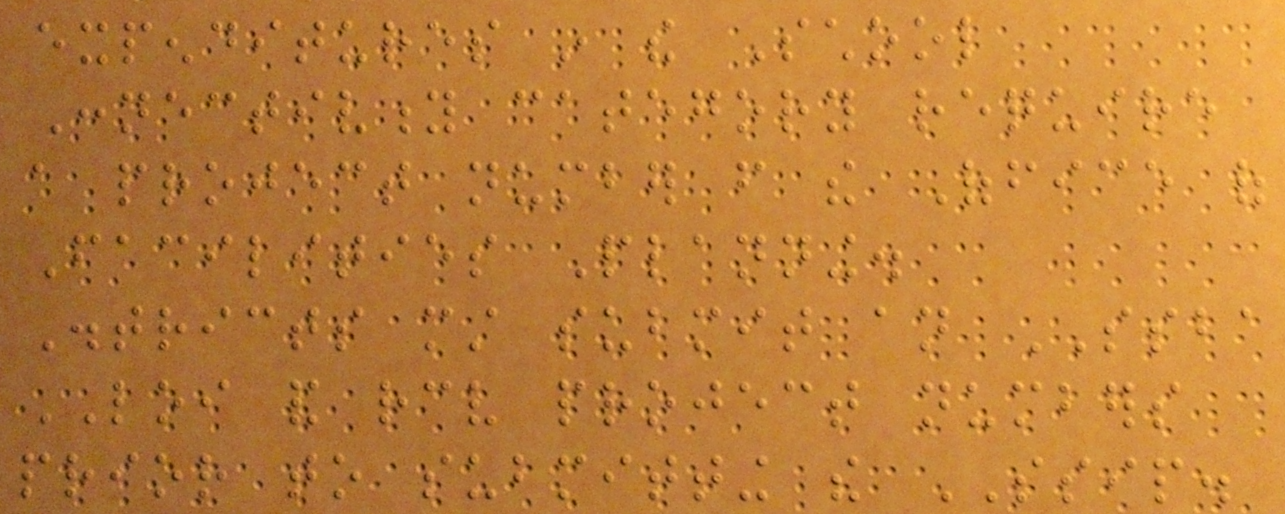expenditures in the School
Connectivity category require
a project number from the Office of
Facilities Planning.
Districts must submit an SSBA
LOI and receive project numbers
prior to submitting the SSIP.
